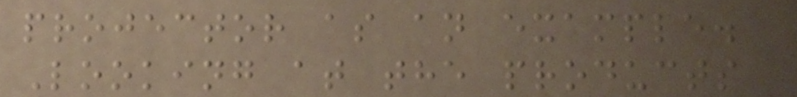projector as an example.
Looking at the products
